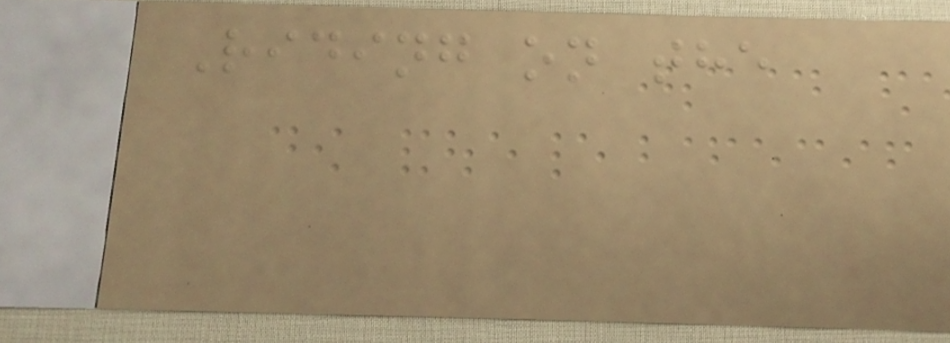Riding on the
